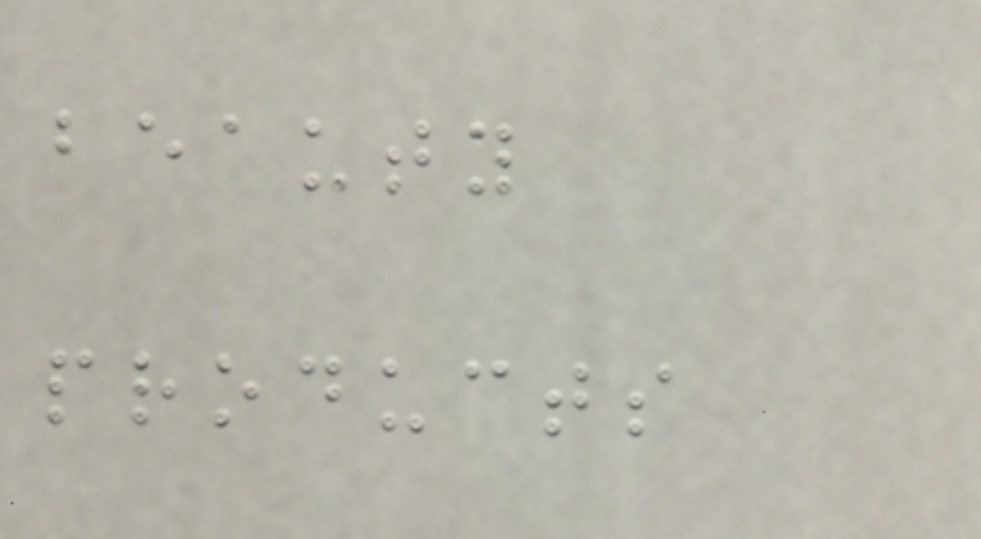beauty
products
